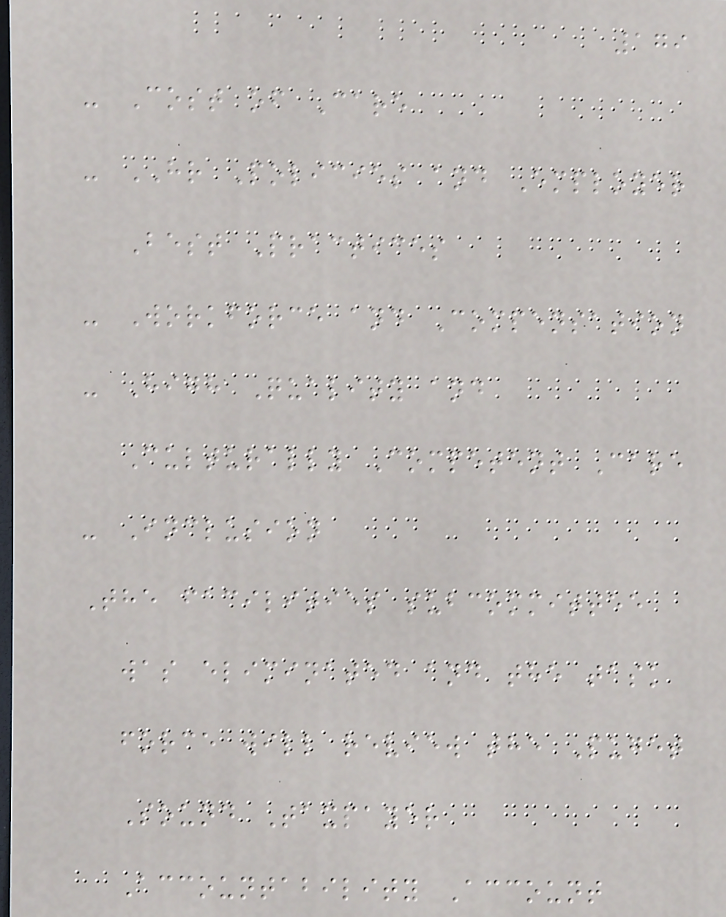179
- Cost of Care
- HR Policies and Employer
Best Practices
- Workforce and Compensation
- High Quality and
Culturally Competent Care
- Inclusion
The facilities subcommittee
was eliminated and the task
force will review the Puget
Sound Taxpayer
Accountability Account
